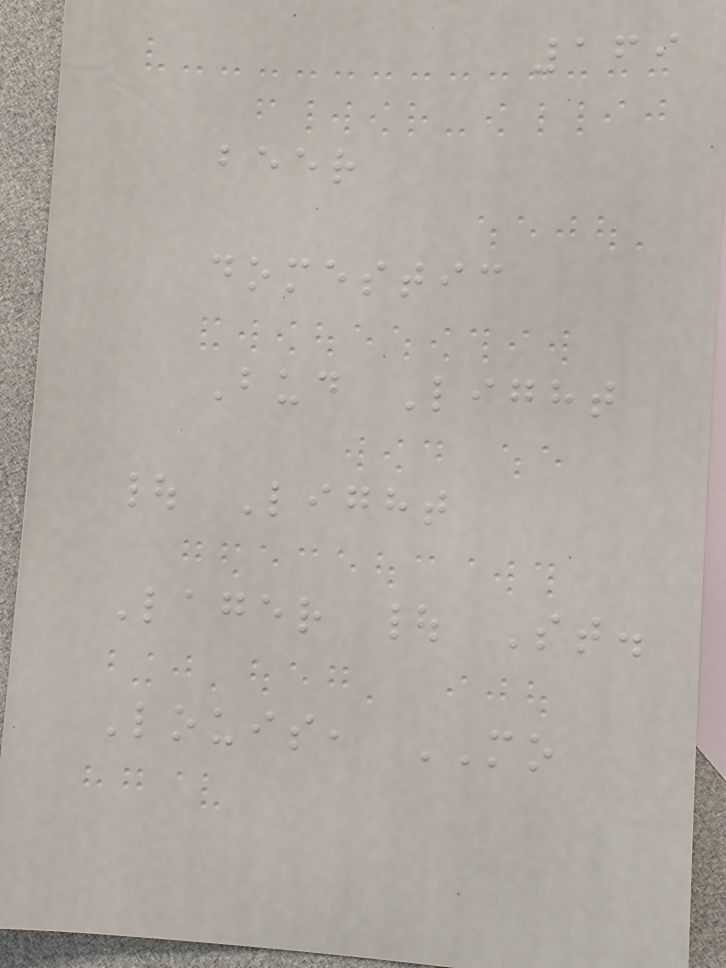169
beer
domestic
Bud Light
| Light
Lager | St.
Louis, MO
